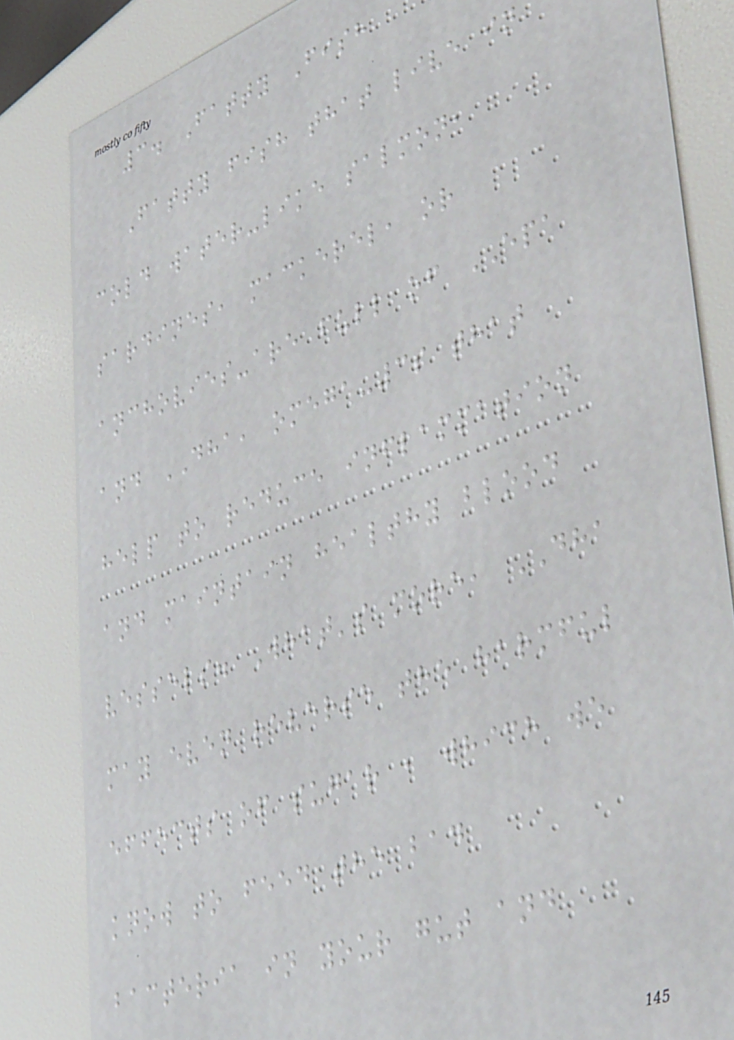3. Fatty Fish
Fatty fish that live in
cold water-like salmon,
sardines, mackerel, or
anchovies-are full of EPA
and DHA, omega-3s that
help to reduce inflammation
and maintain healthy blood
vessels. What's more, DHA
may even reverse the harmful
effects of sugar , which we
know to feed the bad
bacteria in your gut and
